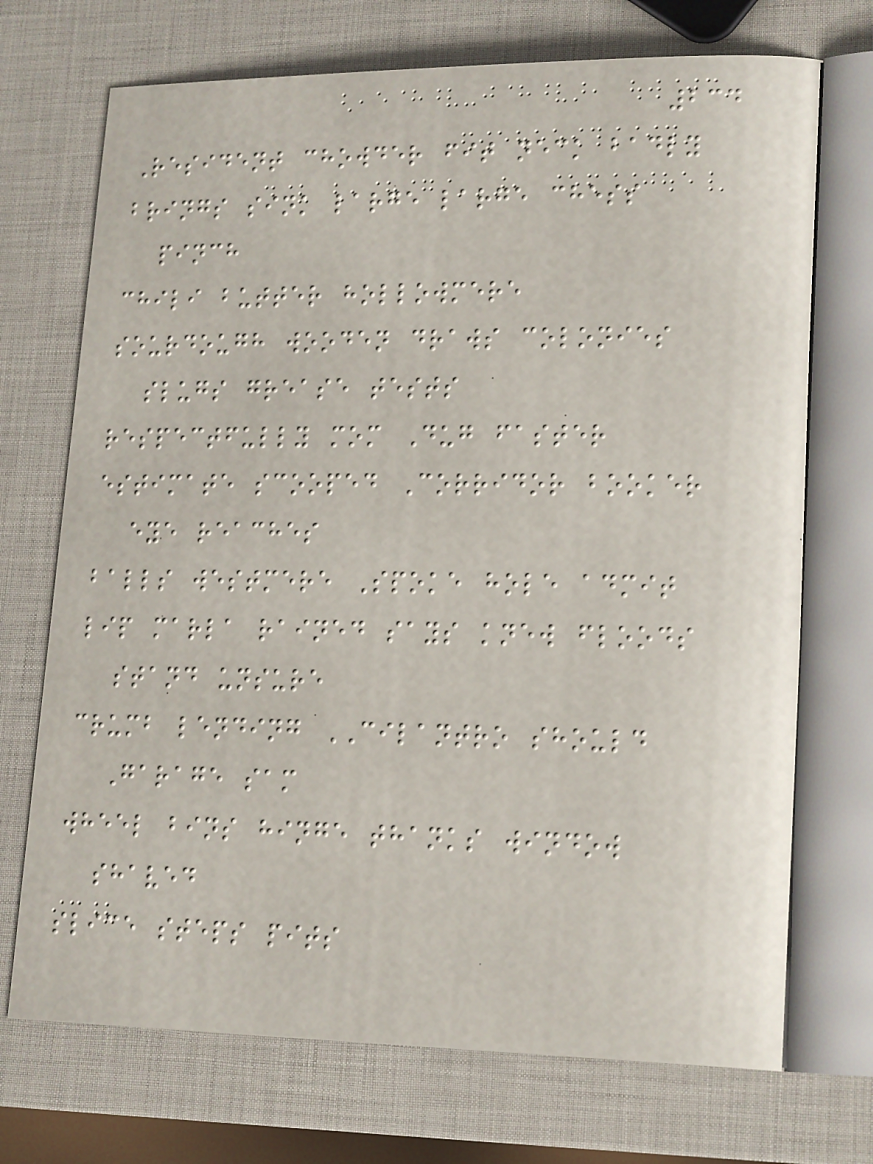234
Resident chowder fit neck badly
brings sink large large chess
pinch
chili butter hollowmere
sourdough wooden draws colonies
slugs grease tests
respectfully mom Dug faster
estimate scooped Corridor booker
eye reaches
balls westmere Spoke hole admit
lip marla rained says knew floods
stand unsure
crumb lending CILANTRO should
Garage sam
wheel bins hinge thanks window
shaved
slice steps pits
